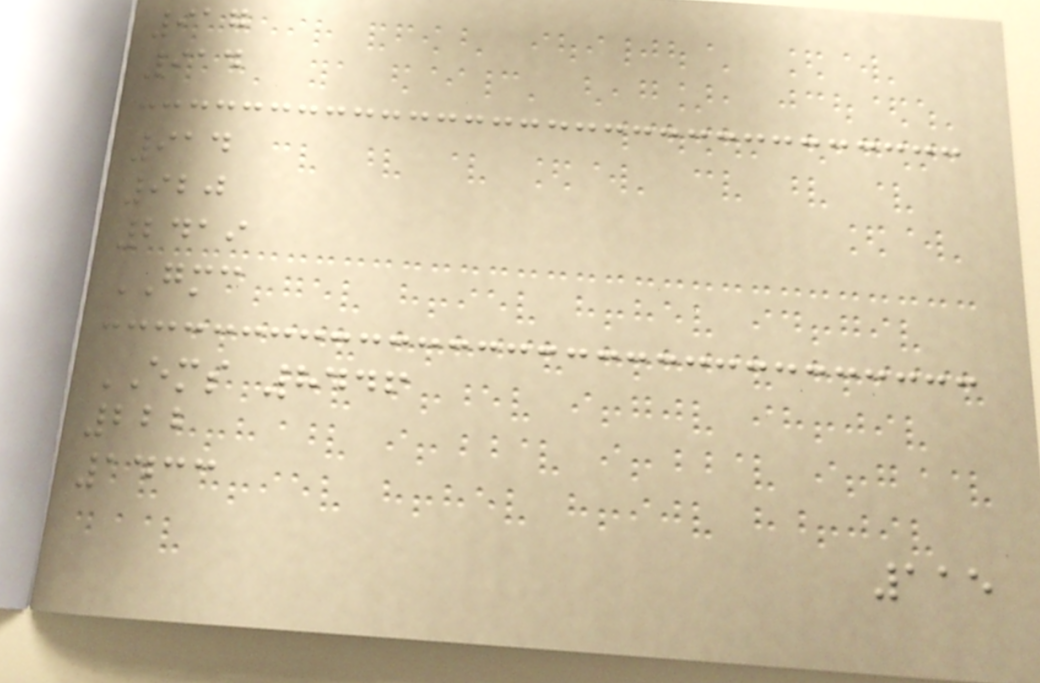917
914
914
920
2419
GMC
EMS 8446
222
1433
115
